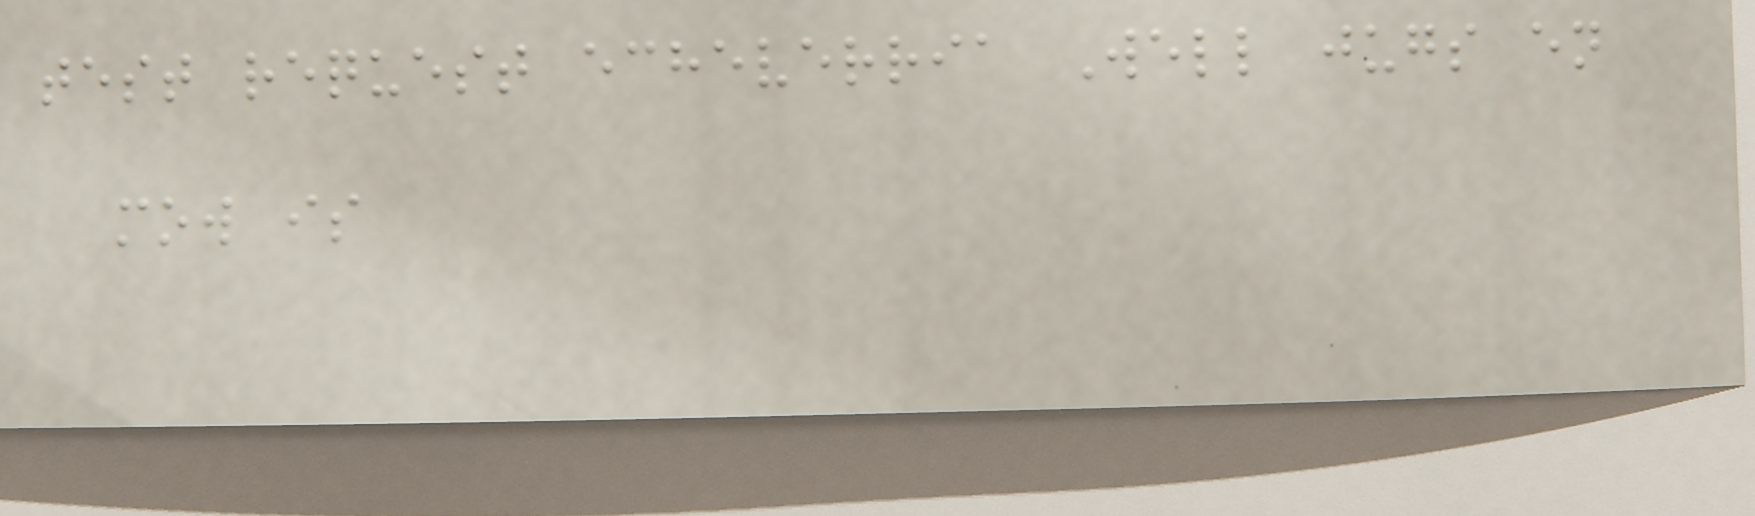test request echeverria Well jugs en
mow is
